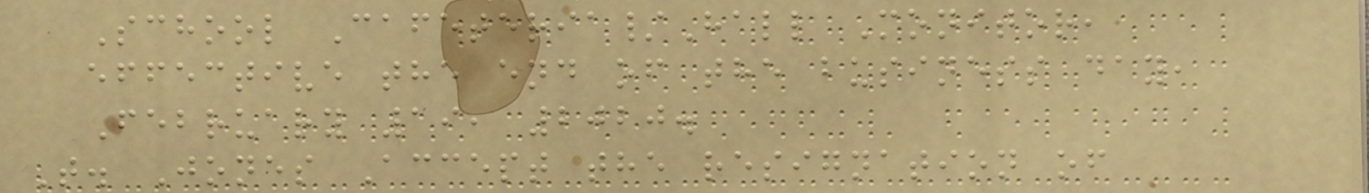School Cafeteria/Hall Monitor,
effective the end of the business day,
February 19, 2020.
T. Jones Accept the resignation of
